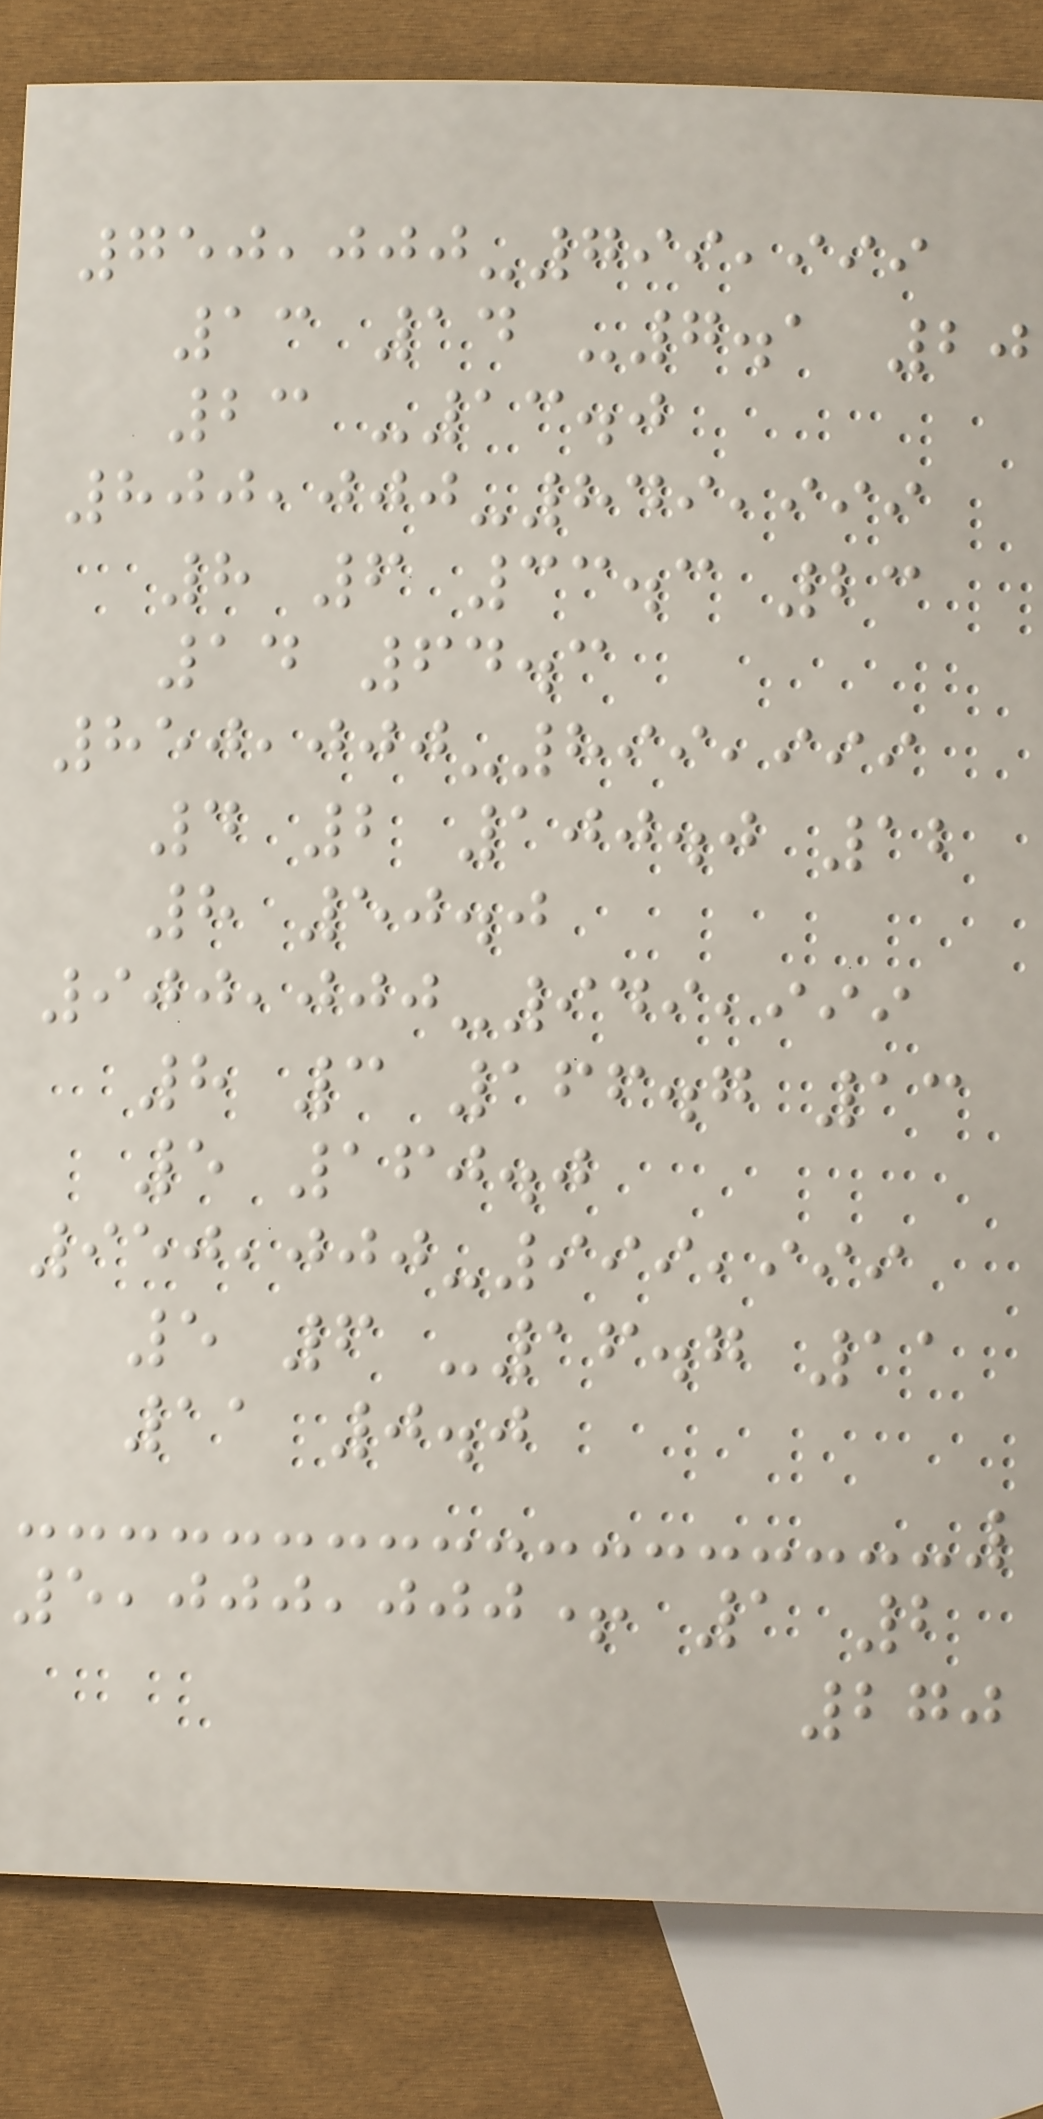750,000-799,999
13 14 -7.1 20
23 -13.0
800,000-849,999
8 6 33.3 23
14 64.3
850,000-899,999
4 2 100.0 12
8 50.0
900,000-949,999
8 3 166.7 13
5 160.0
950,000-999,999
5 6 -16.7 11
11 0.0
5,000,000+ 1 2
270
